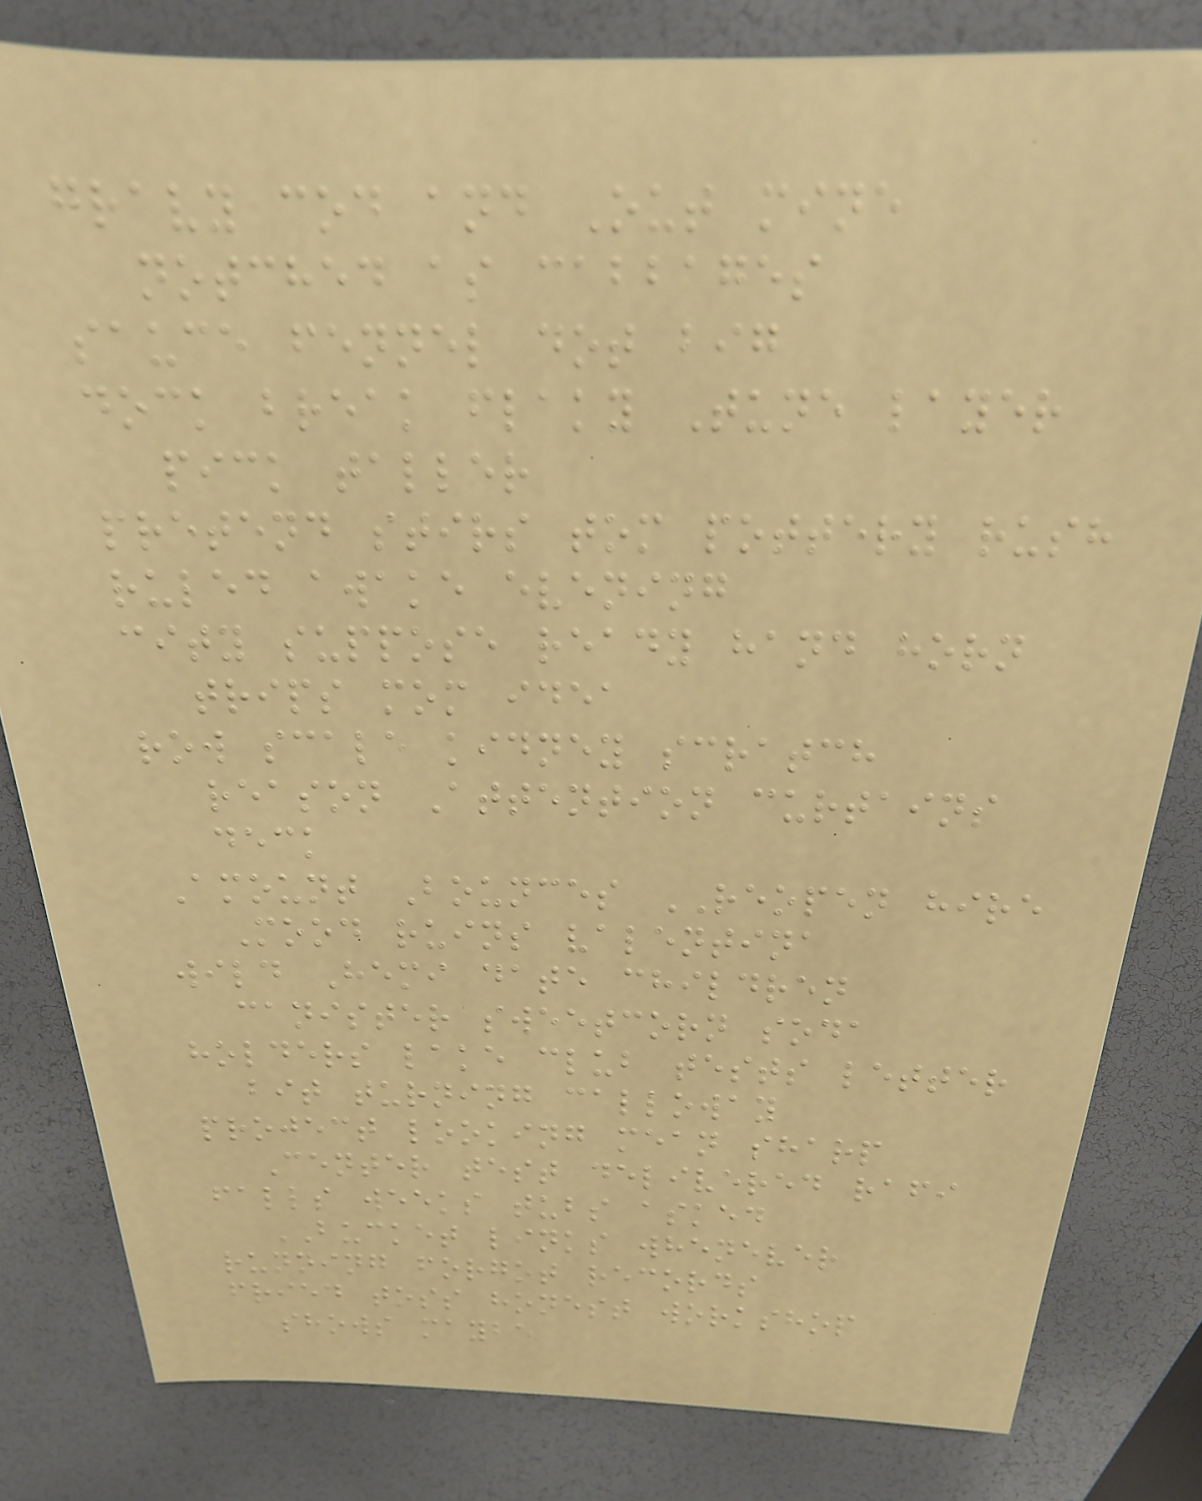gravy cod and Out mine
notched as cabbages
sauce fennel dot big
dock break flaky Tune layer
pick taller
pretend stirs tom pottery rush
ruled awake evening
city suppose ready hand horn
trips mom idea
row scale kidney scratch
reason Attention curtains
deck
Amount Bounces REOPEN hire
Mood ruins valentina
wild Hemi date children
canister sweetcorn soda
holders lake club tests letter
bit turning calloway
project looking mean sharp
Center test delivered rafi
falls weeks tubs asked
BUCKET links whenever
running forgot records
fried toss honest workshop
shows maybe
